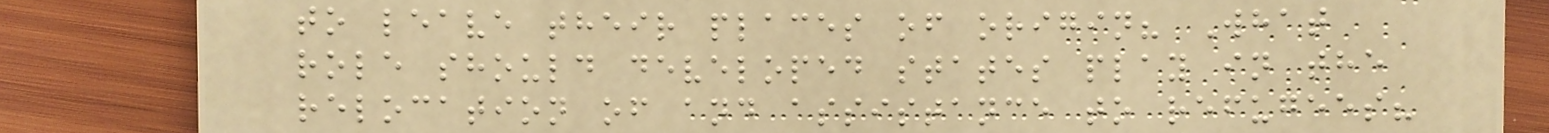to leave their places of origin? What
role should developed states play in the
relocation of and assistance to refugees?
